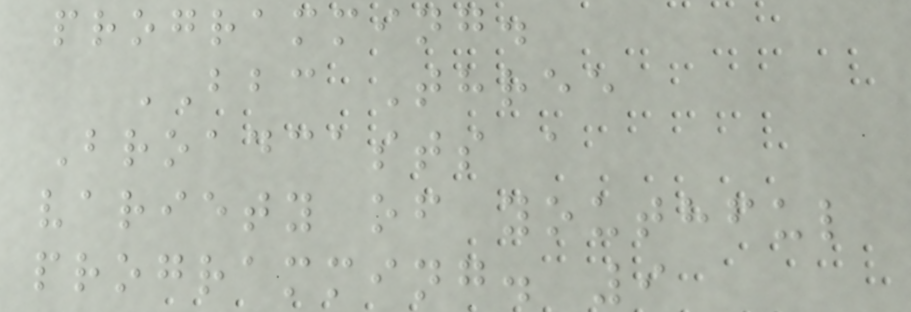programming.
BBC Three
Broadcasts a
variety of youthful
programming. 9
